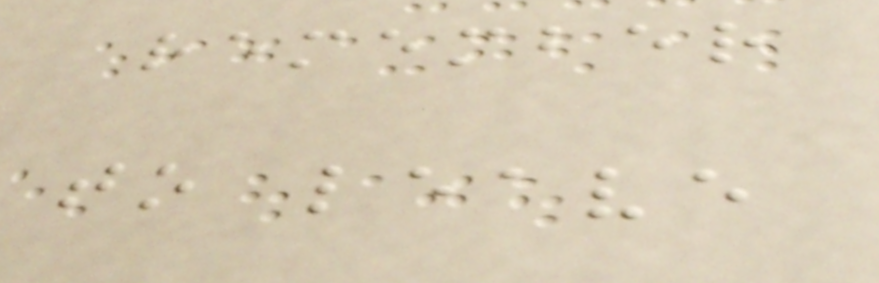remember
to leave
